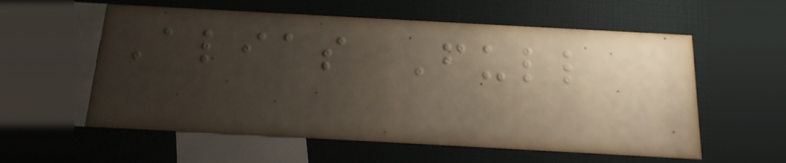Alias Full
